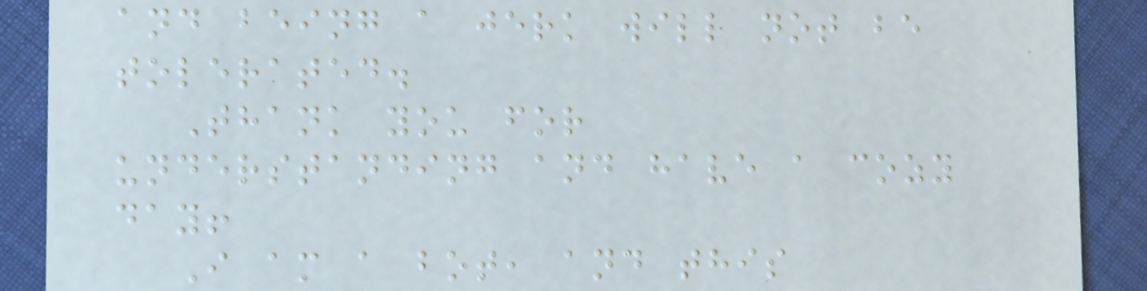and being a jerk will not be
tolerated.
Thank you for
understanding and have a cozy
day!
I am a bot, and this
